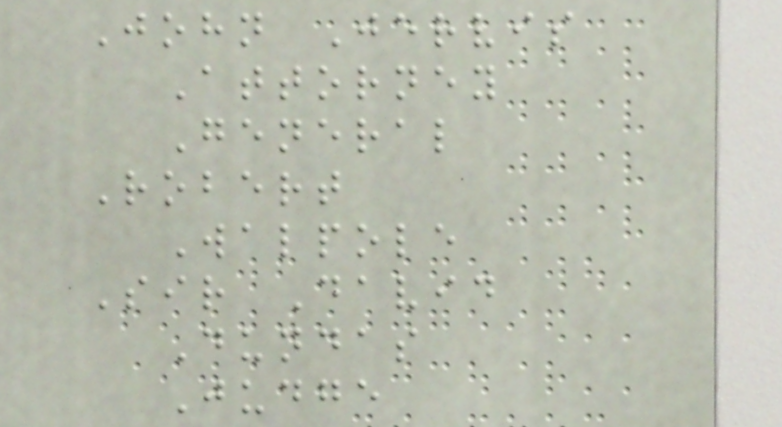John Jervis
Attorney
General
Robert
Walpole
Sir David
Dundas
Judge
